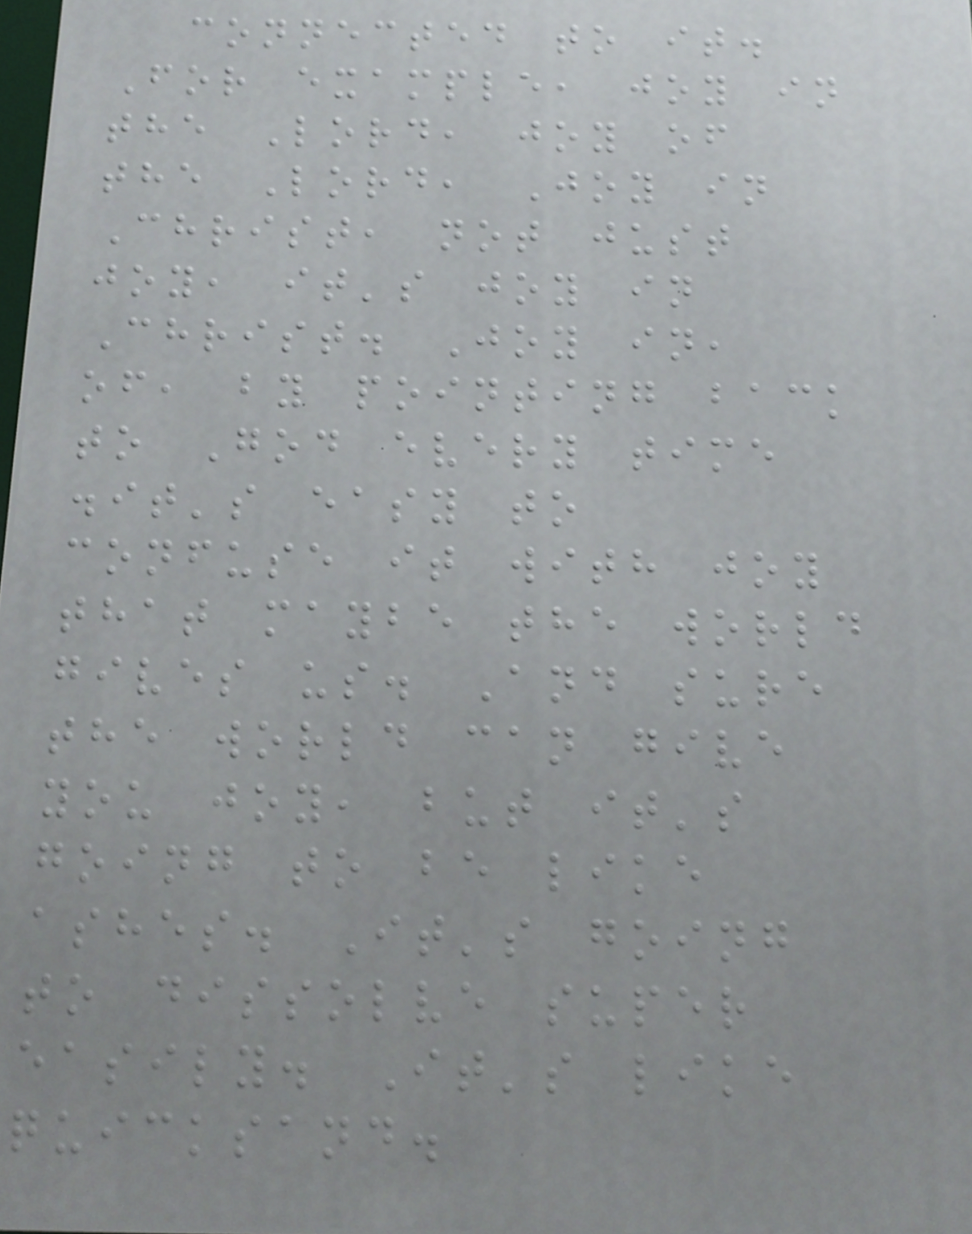connected to it.
For example, joy in
the Lord, joy of
the Lord, Joy in
Christ, not just
joy, it's joy in
Christ. Joy in,
of, by pointing back
to God every time
.it's easy to
confuse it with joy
that maybe the world
gives us. And sure
the world can give
you joy, but it's
going to be like
ashes. It's going
to dissolve super
easily. It's like
quicksand.
